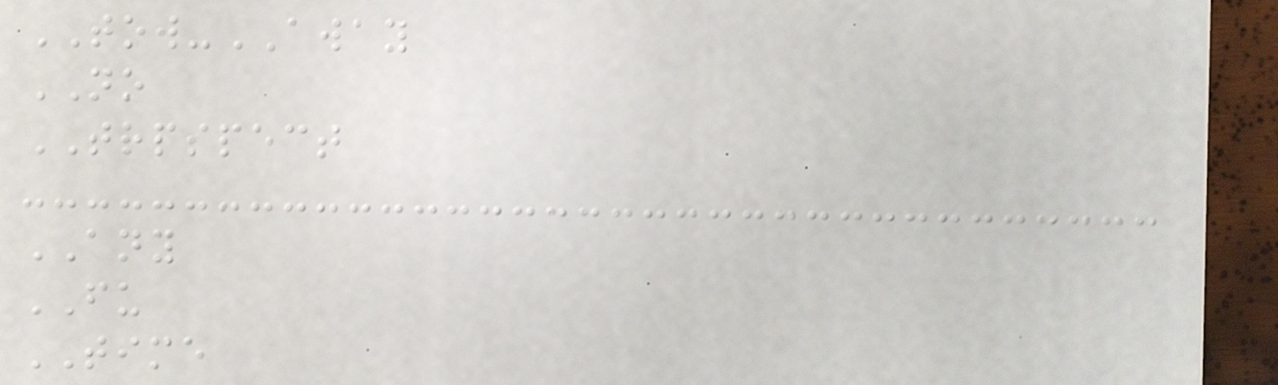TOW-AWAY
NO
TRPSPECT
ANY
FU
TIME
